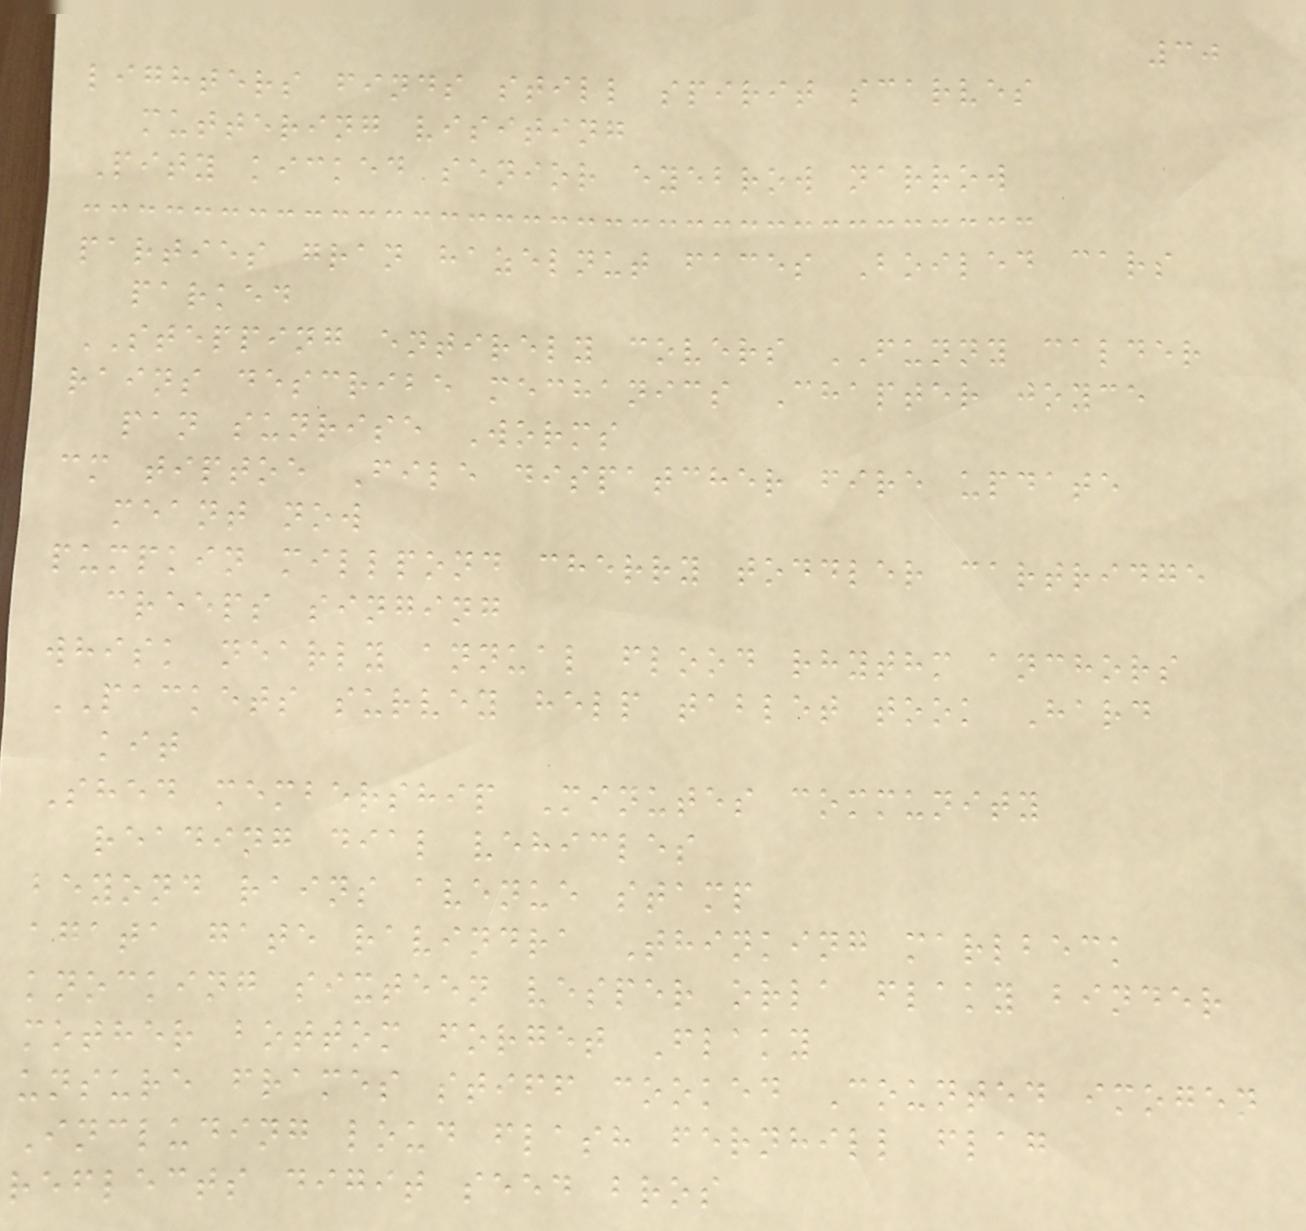30
lighters finds still spirit scarves
muttering visiting
Pity kicked senior eyebrow narrow
parties gran hazelnut faces Boiled cars
parked
STEPPING entirely covers FUNNY calder
rains describe mechanics Chapter joyce
pan sunrise Worms
cm tiptoe File dispatcher fire update
meant now
pumpkin millpond cherry toddler cartridge
creeps singing
whisk nearly annual flood rhythm anchors
PACKETS survey help tablet took Hard
kit
Shed membership Minutes community
reading dial vehicles
beyond rains avenue stamp
agata gate ravindra Thinking marlbeck
knocking sixteen vesper orla flaky binder
mother bottom forget Flaky
unsure frames stiff cooked Counted imogen
Including loud flash fernhill flag
reflects digit seed bros
